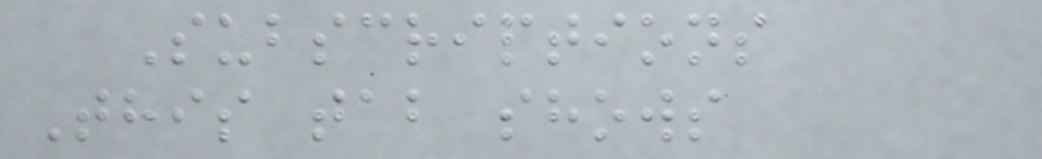Subscriptions
This tab shows
